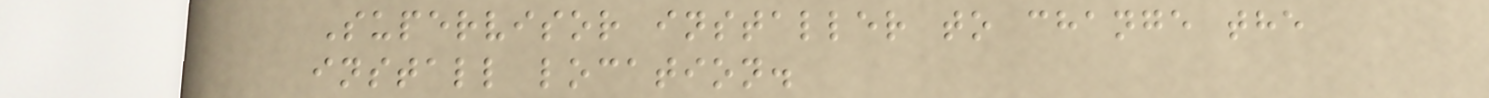Supervisor installer to change the
install location.
